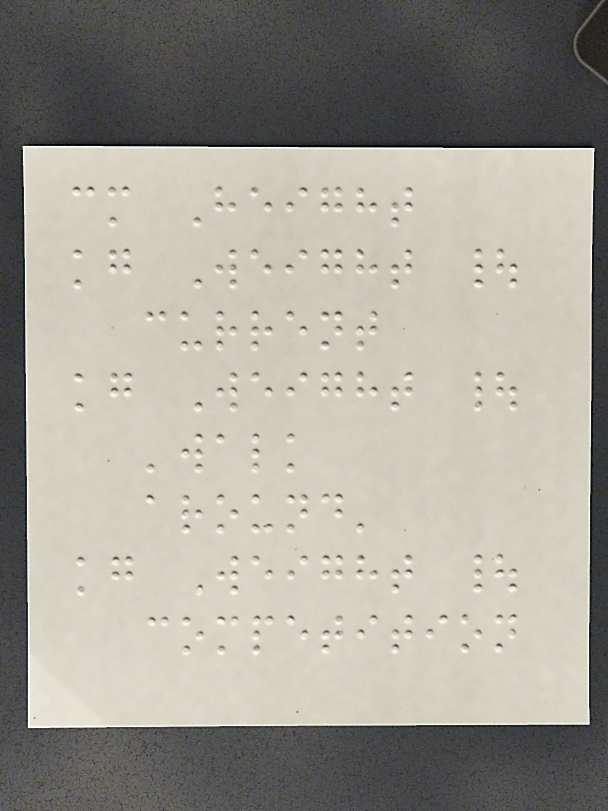cm Height
kg Weight |
current
kg Weight |
'walk
around'
kg Weight |
competition
